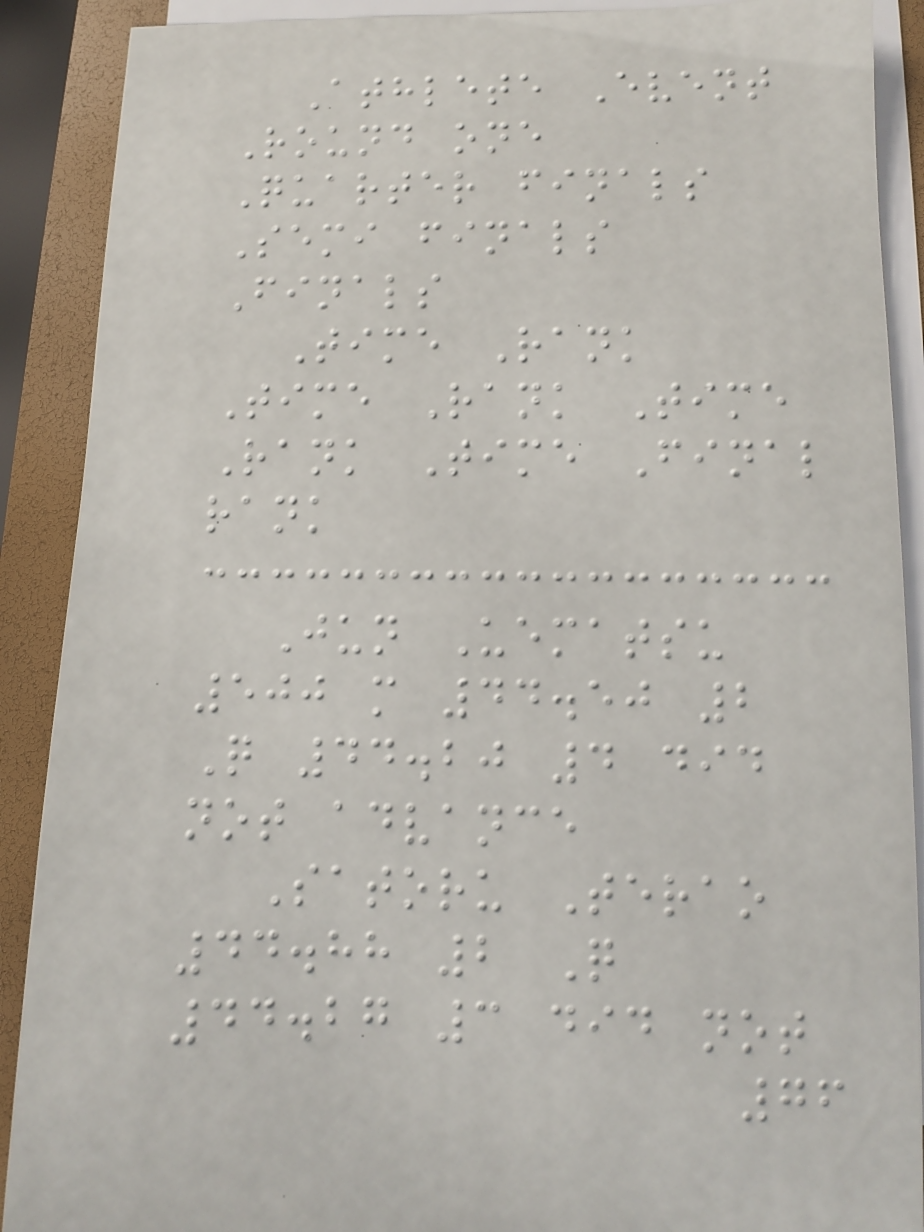Athlete Event
Round one
Quarter finals
Semi finals
Finals
Time Rank
Time Rank Time
Rank Time Final
rank
Jun Uematsu
500 m 44.50 2
Q 44.20 4 did
not advance
Satoru Terao
44.88 2 Q
44.27 3 did not
76
